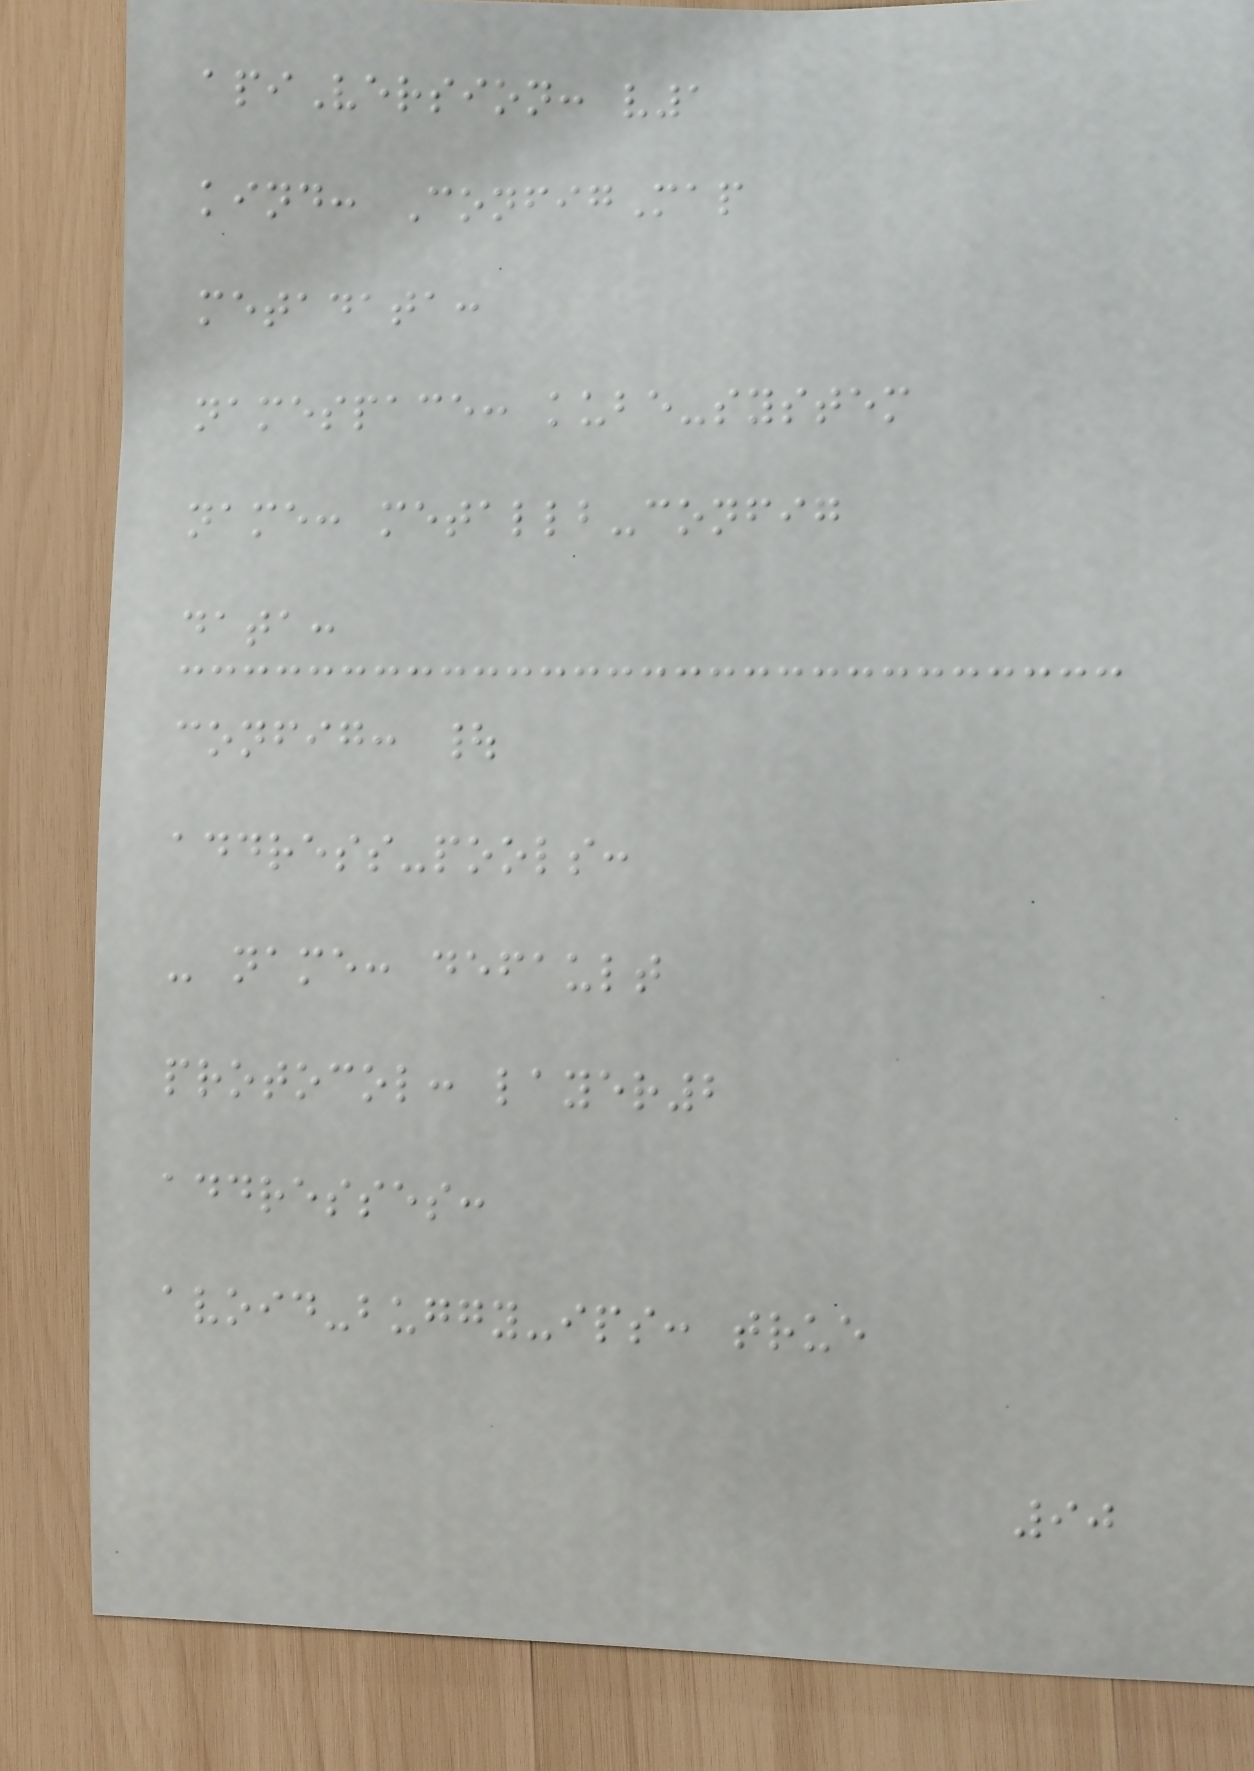apiVersion: v1
kind: ConfigMap
metadata:
namespace: kube-system
name: metallb-config
data:
config: |
address-pools:
- name: default
protocol: layer2
addresses:
avoid-buggy-ips: true
90
